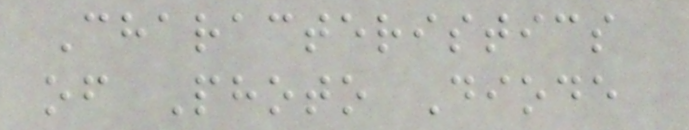Characteristics
of Photo Diode
